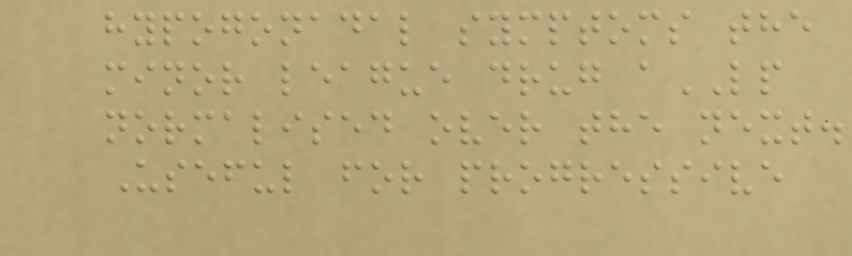hypogonadal symptoms the
minor league drug aLP
normalised over the next.
Useful for progressive
